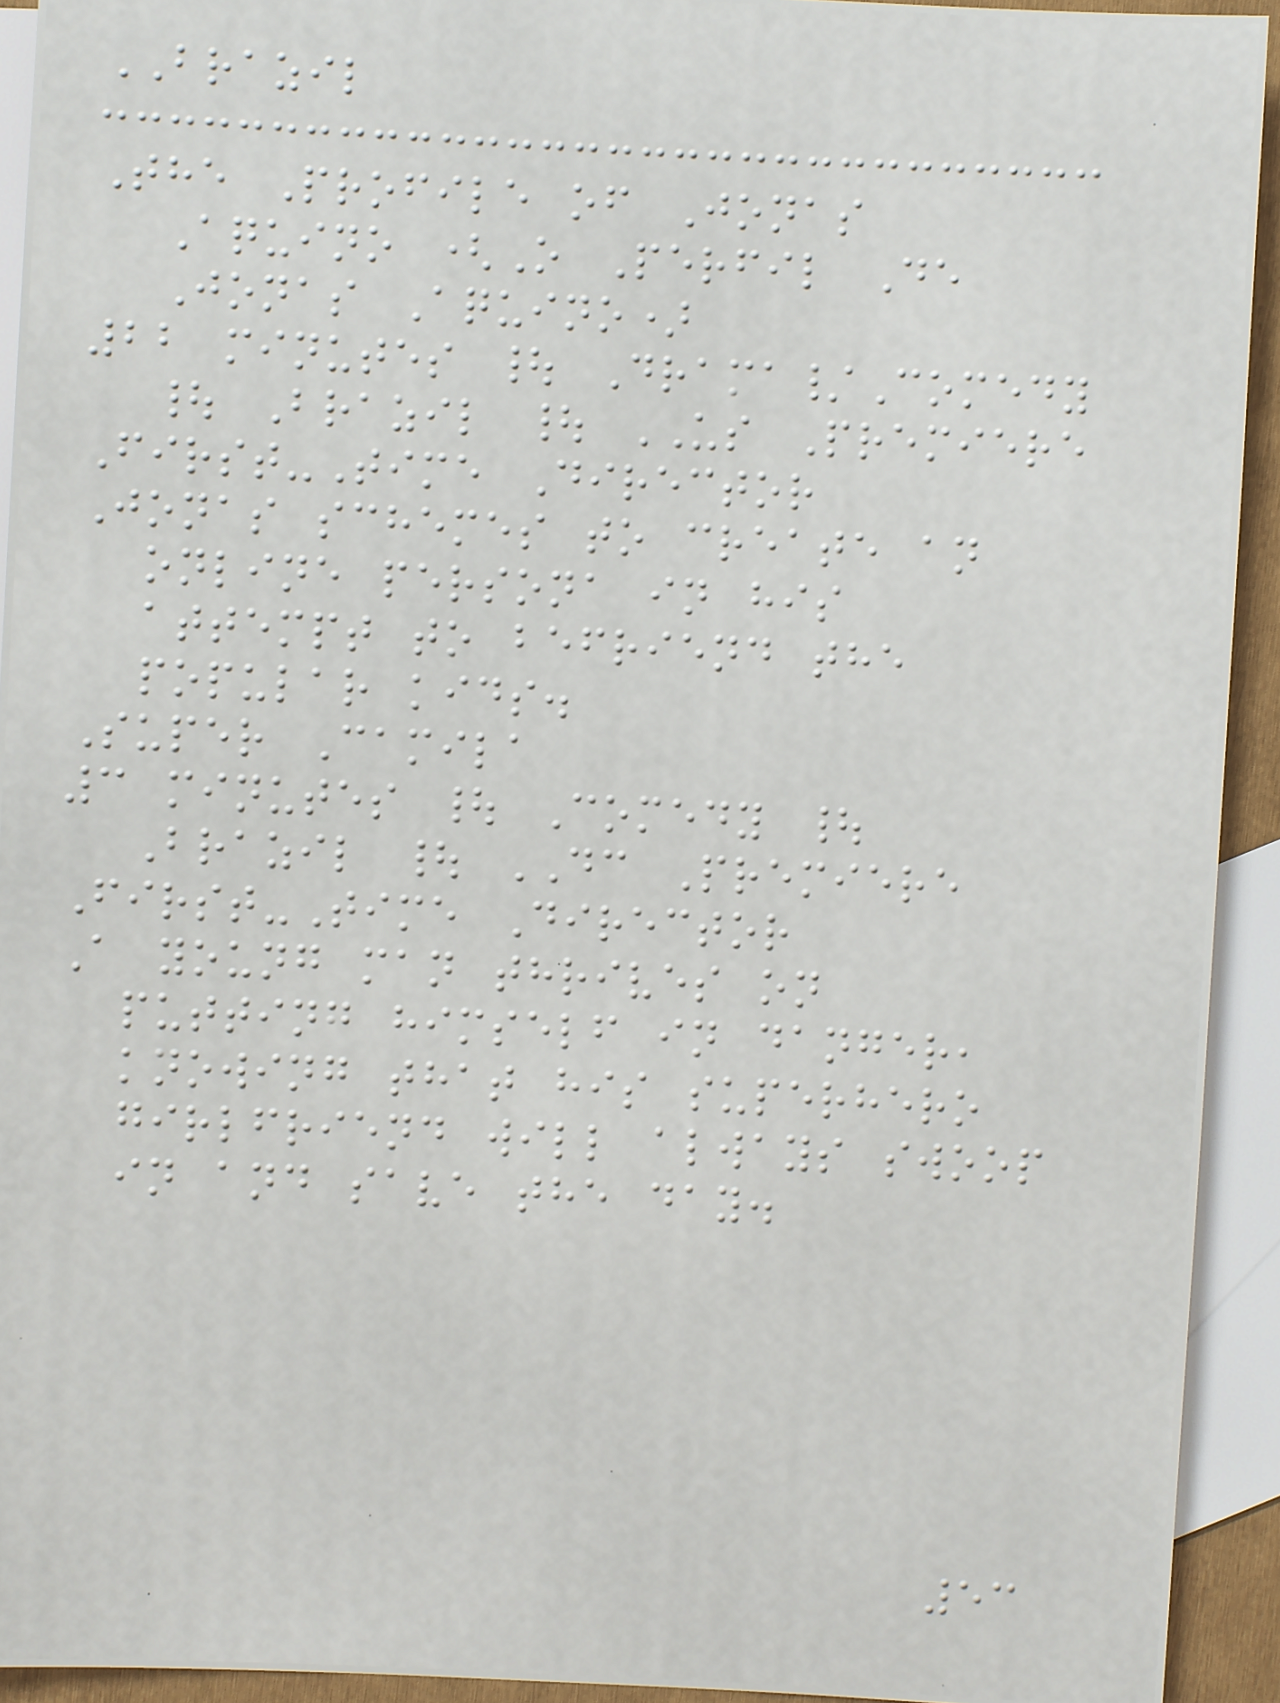BRAZIL
The Profile of Jonas
Aquino (O Perfil De
Jonas Aquino)
22 minutes | Drama/Comedy
| Brazil | US Premiere
First-Time Director
Jonas schemes to create an
online persona in his
attempt to befriend the
popular kids.
Super Camila
3 minutes | Comedy |
Brazil | DC Premiere
First-Time Director
A young man thrives on
putting himself in danger,
knowing that his superhero
girlfriend will always swoop
in and save the day.
53
